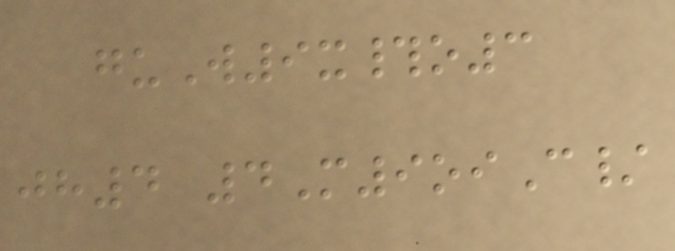guW9x#o3
jh4 4M9oiC/
